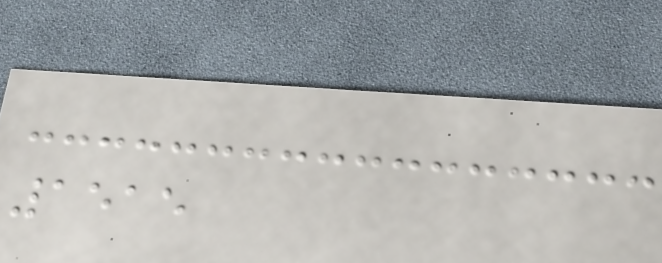1515
